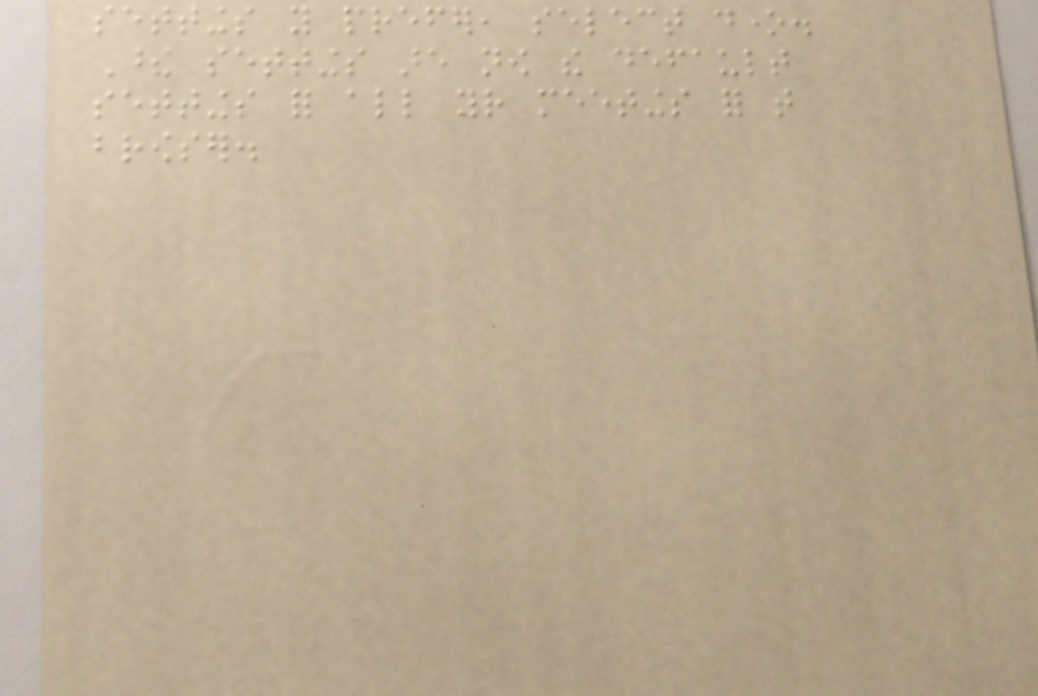settings you prefer, select done.
These settings are now the default
settings for all your meetings for that
browser.
